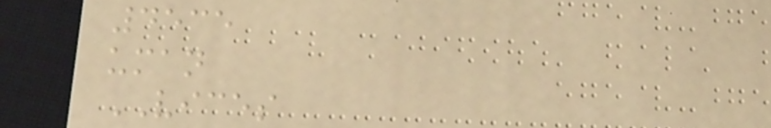4535
uman
VICES
